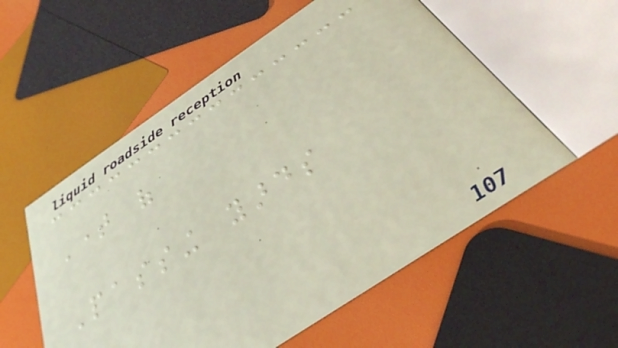Time of
Passing yards
